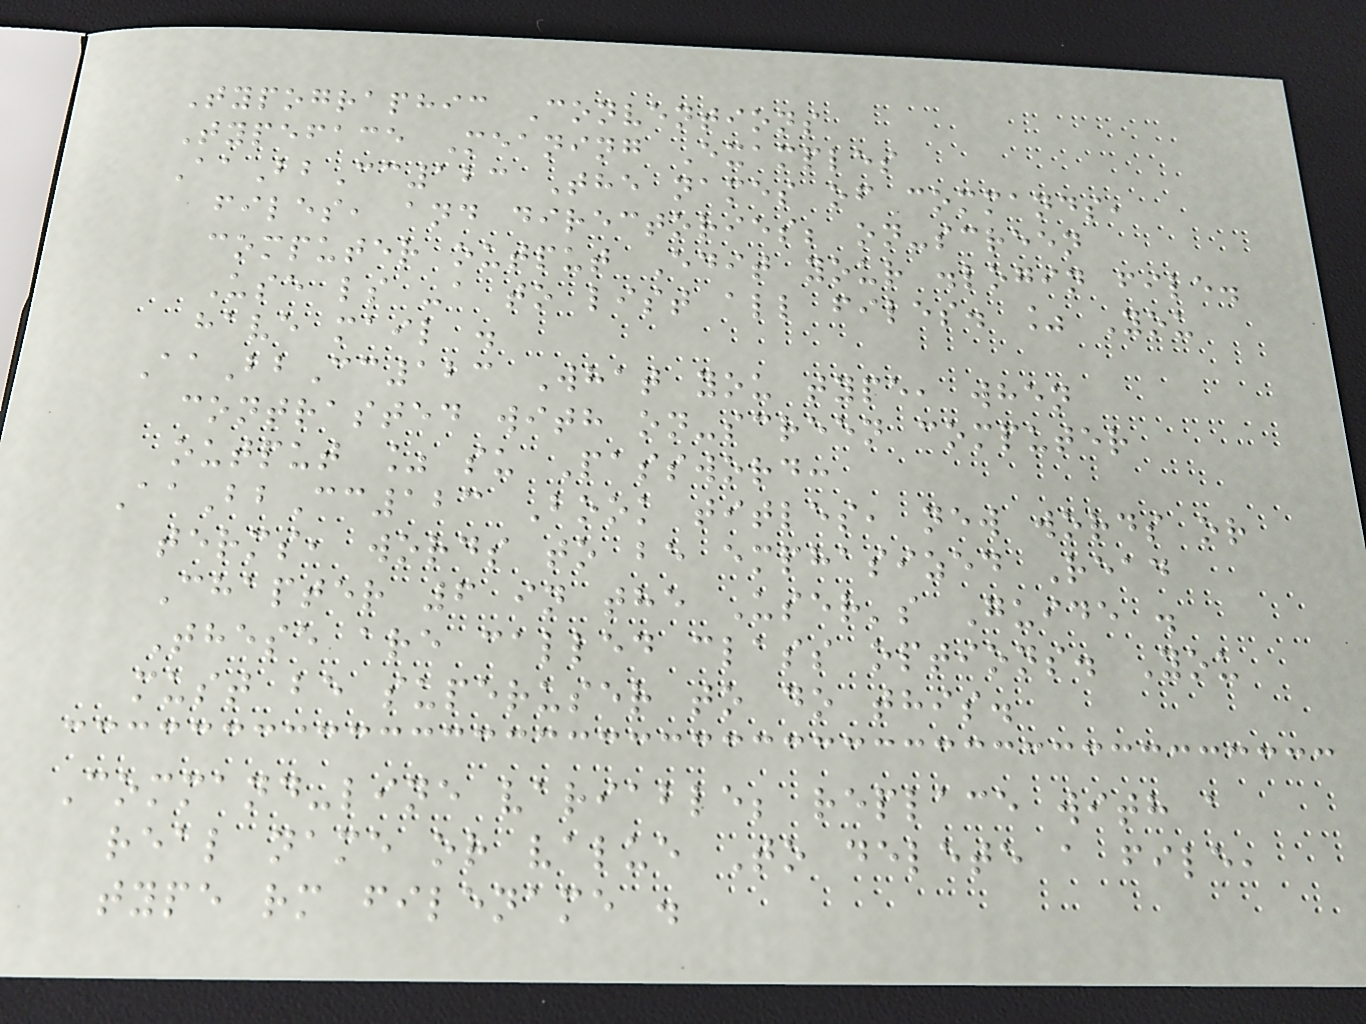Typographic Conventions
Typeface Meaning Examples
AaBbCc123 The names of commands,
files, and directories; on-screen
computer output Edit your .login file.
Use ls -a to list all files. % You
have mail .
AaBbCc123 What you type, when
contrasted with on-screen computer
output % su Password:
AaBbCc123 Book titles, new words or
terms, words to be emphasized Read
Chapter 6 in the User's Guide .
These are called class options. You
must be superuser to do this.
Command-line variable; replace with a
real name or value To delete a file,
type rm filename .
